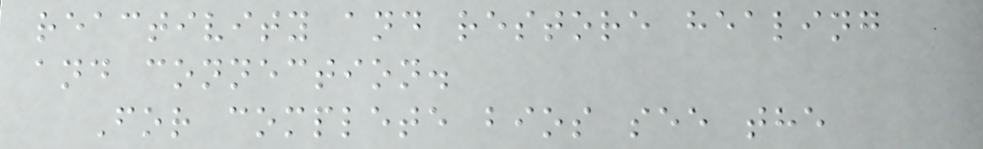reactivity and restore healing
and connection.
For complete bios see the
